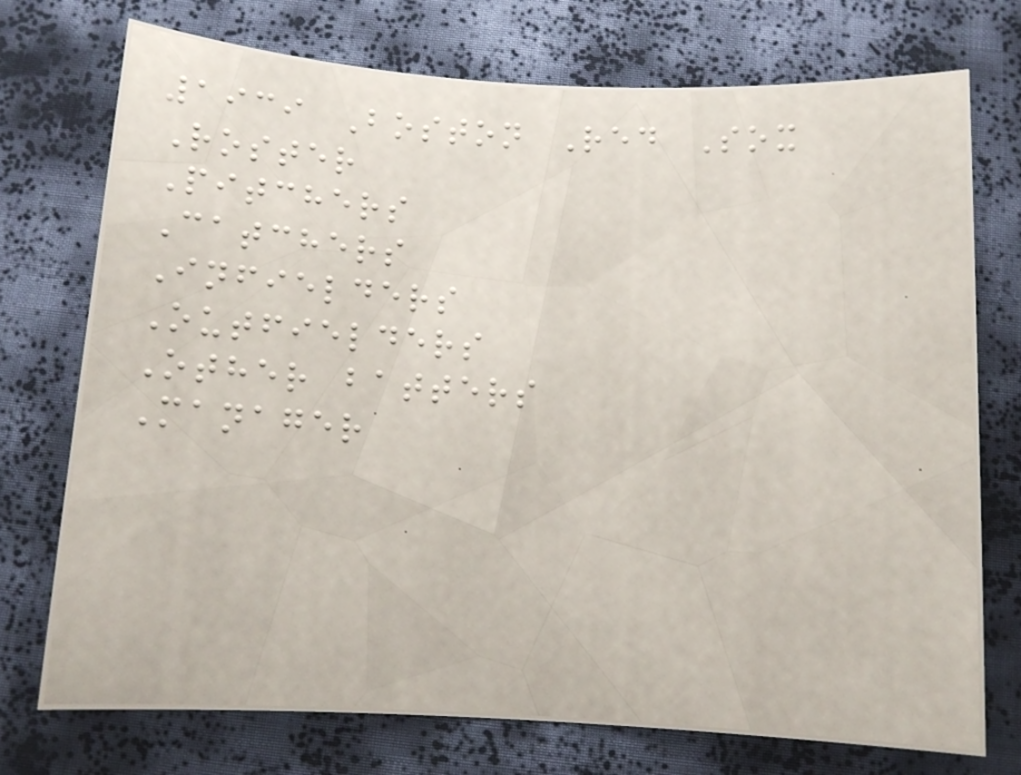1939 Boston Red Sox
Roster
Pitchers
Catchers
Infielders
Outfielders
Other batters
Manager
